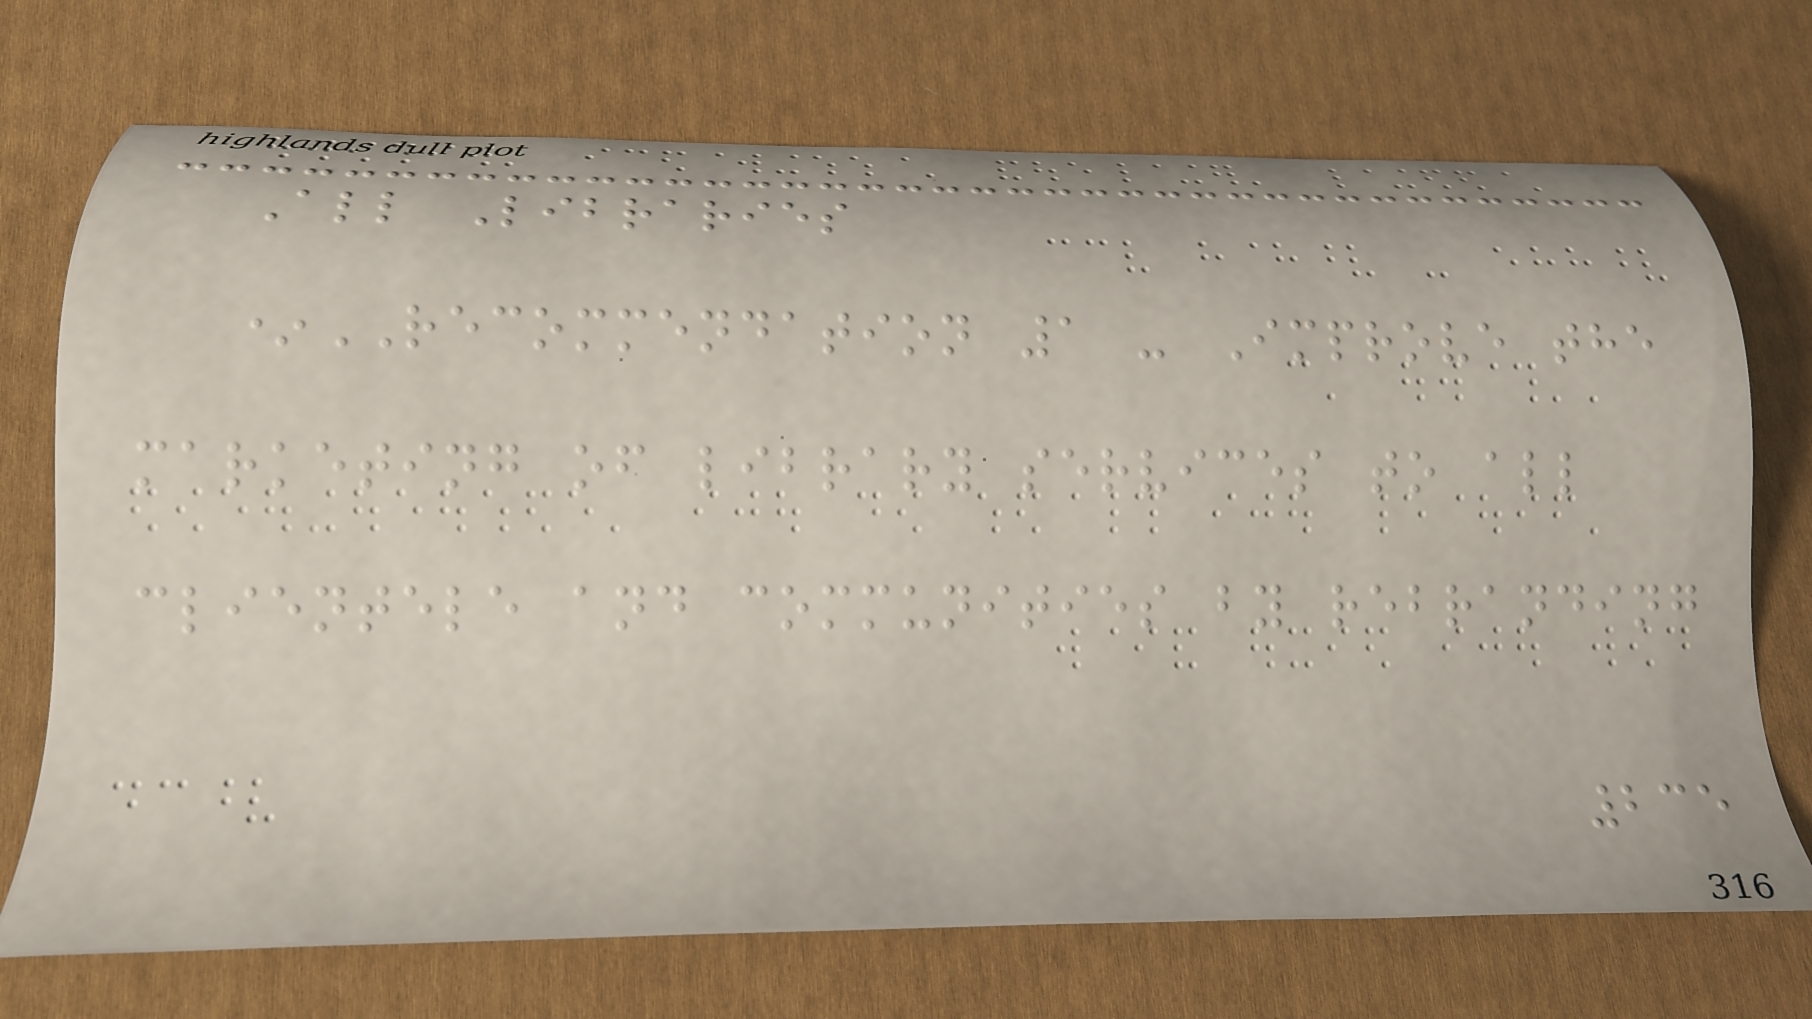All Libraries
*RECOMMENDATION 1 - Improve the
marketing of library services to all
clientele and communities by rebranding
235
